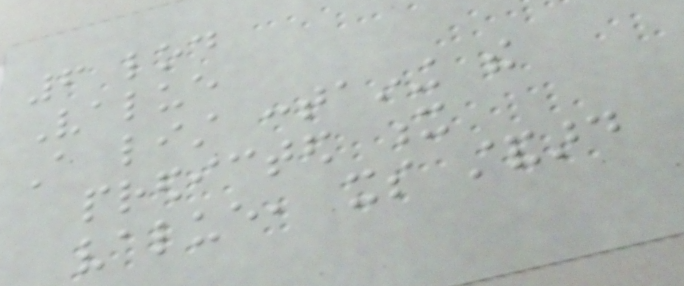6 lod
Value
A list containing the
predicted x
value, its standard
